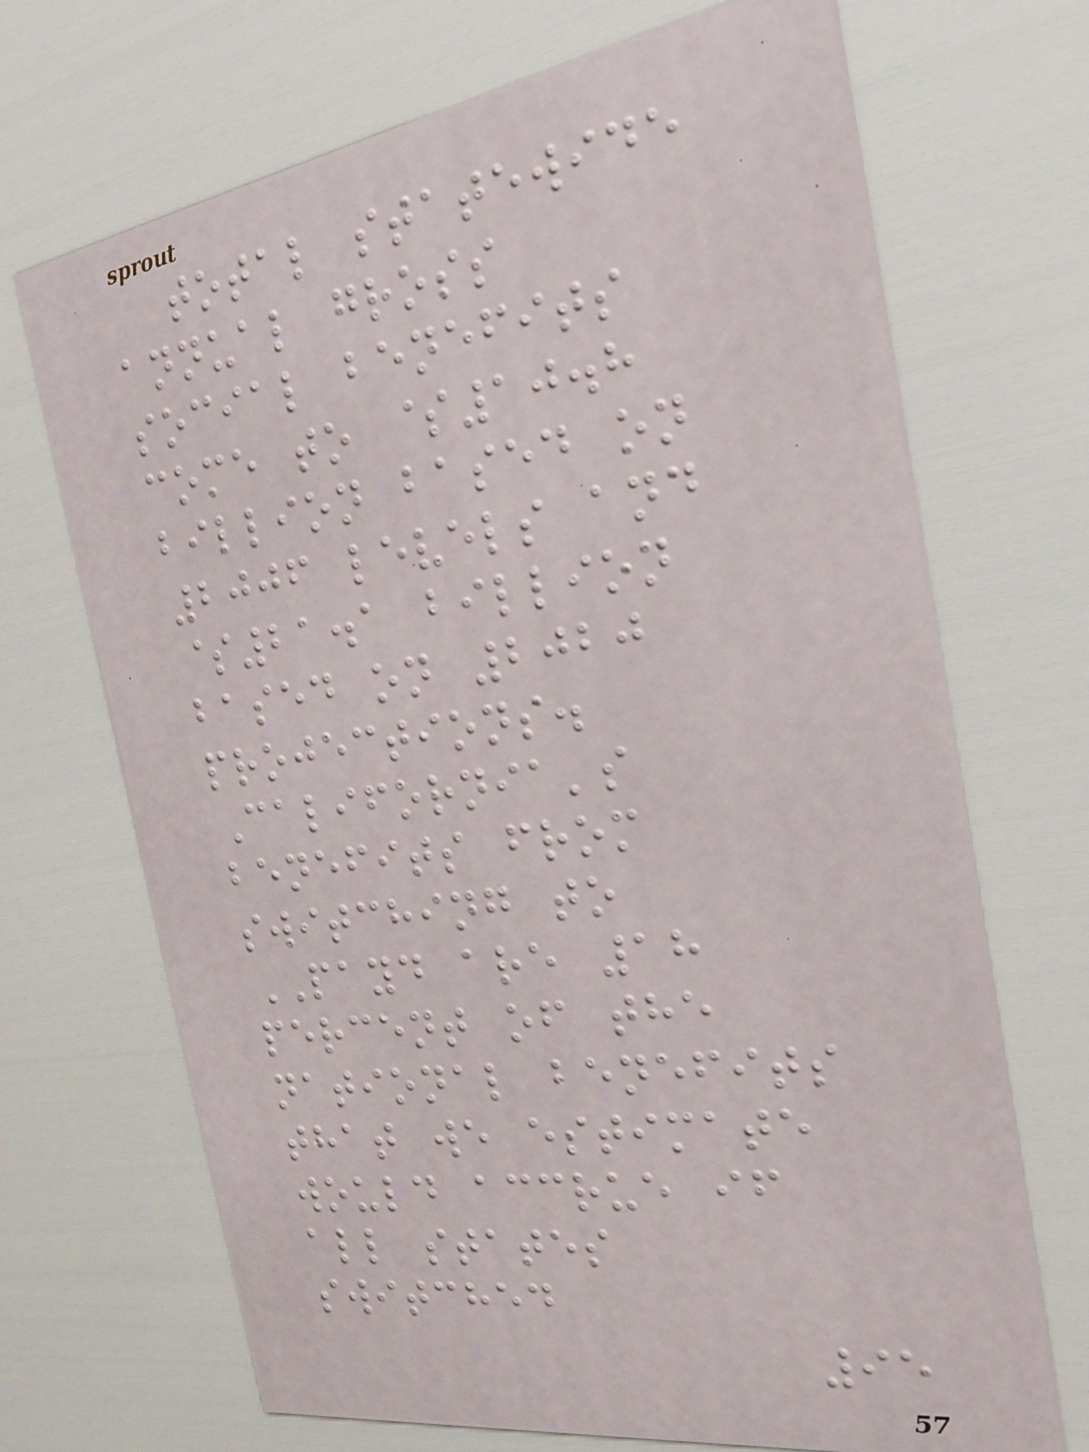total statewide
annual gross
social benefits
come to $10.8
billion based on
2006 levels and
$21.1 billion
based on 2020
projections.
California's
benefits from
switching to
PAYD are 18
percent of the
national benefits
that we estimate
would accrue if
all states
switched
95
